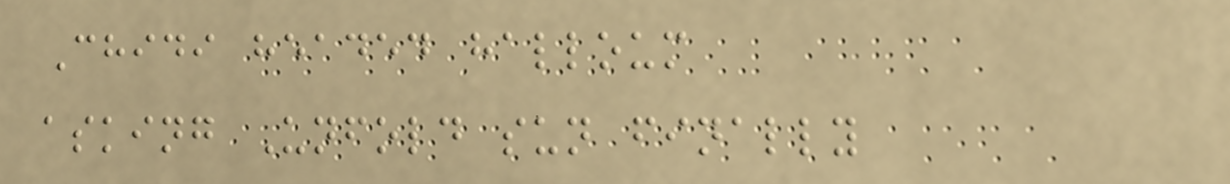Chidi headed halloum
asking Unfold sun finally
